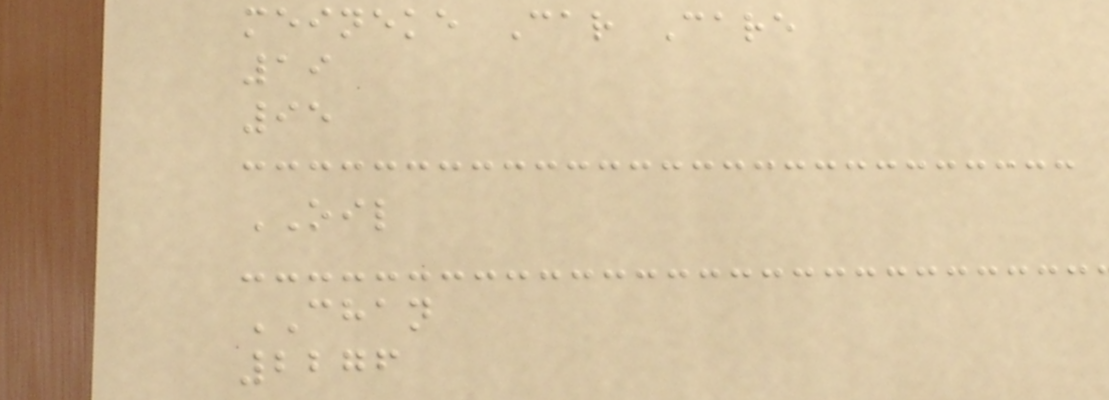meineke Car Care
19
95
OIL
CHAN
2276
